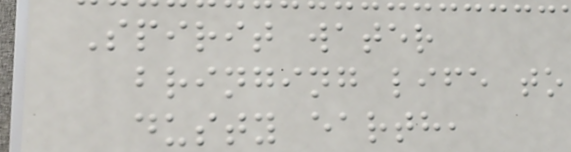Spirit water
bringing life to
dusty earth,
